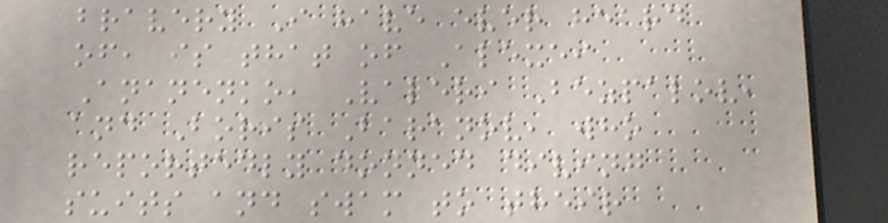bravery I have ever heard
of, is that of Alexei
Ananenko, Valeri Bezpalov,
and Boris Baranov, who
reportedly donned diving
suits and swam to their
